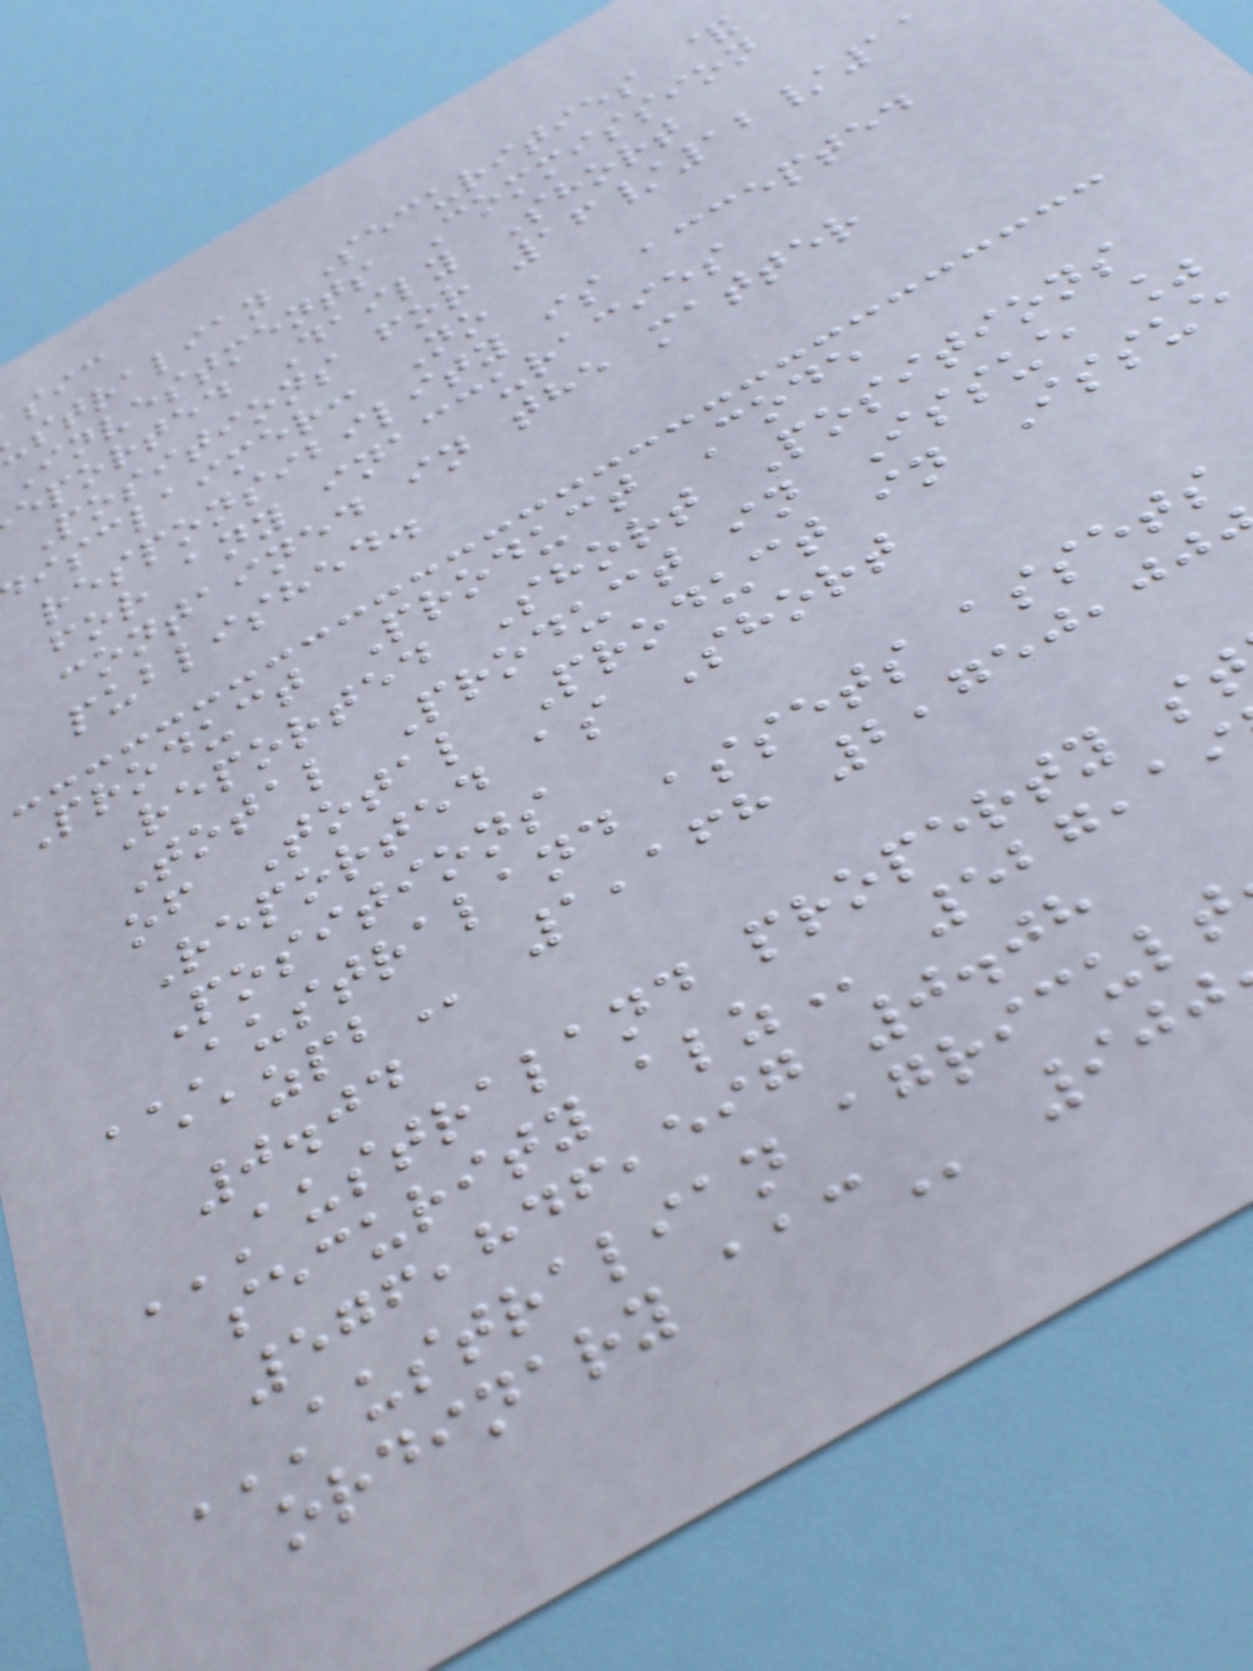stralian Securities &
Investments Commission
eported Daily Short
Positions for 16/12/11
isclaimer: No
responsibility is accepted
for any inaccuracies
contained in the matter
published.
Product Product Code
Reported Short Positions
Total Product in Issue %
of Total Product in Issue
Reported as Short
Positions
AUSTRALAND ASSETS ASSETS
1,168 2,750,00
0.04
security
576,846,597 0.08
ordinary
